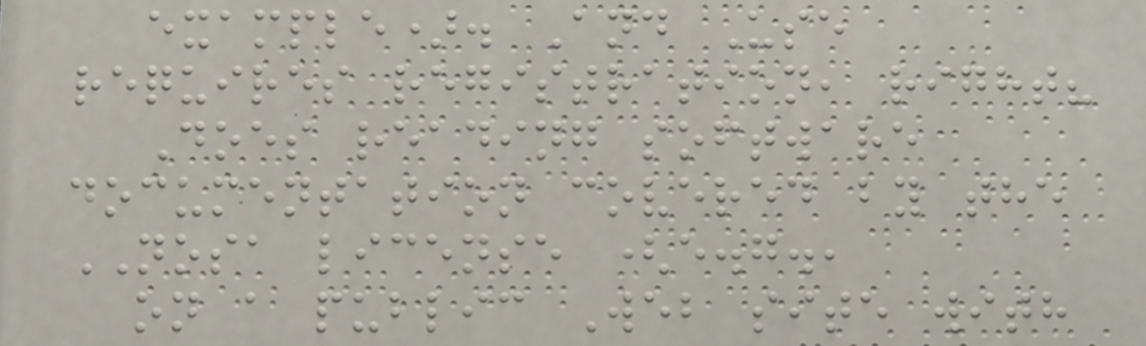example). And Use
requires registration, right?
Does reading software
documentation covered by the
NOSA license (e.g.,
on a public Web site with
